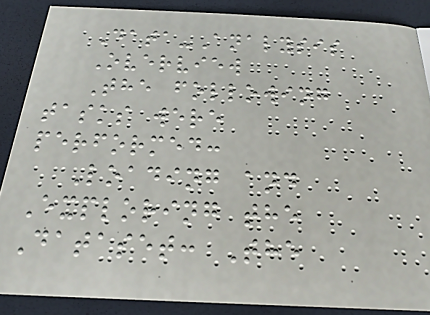Data-Analysis
Overview
The following
tasks were
performed:
Loading and
Exploring the
Dataset: The
